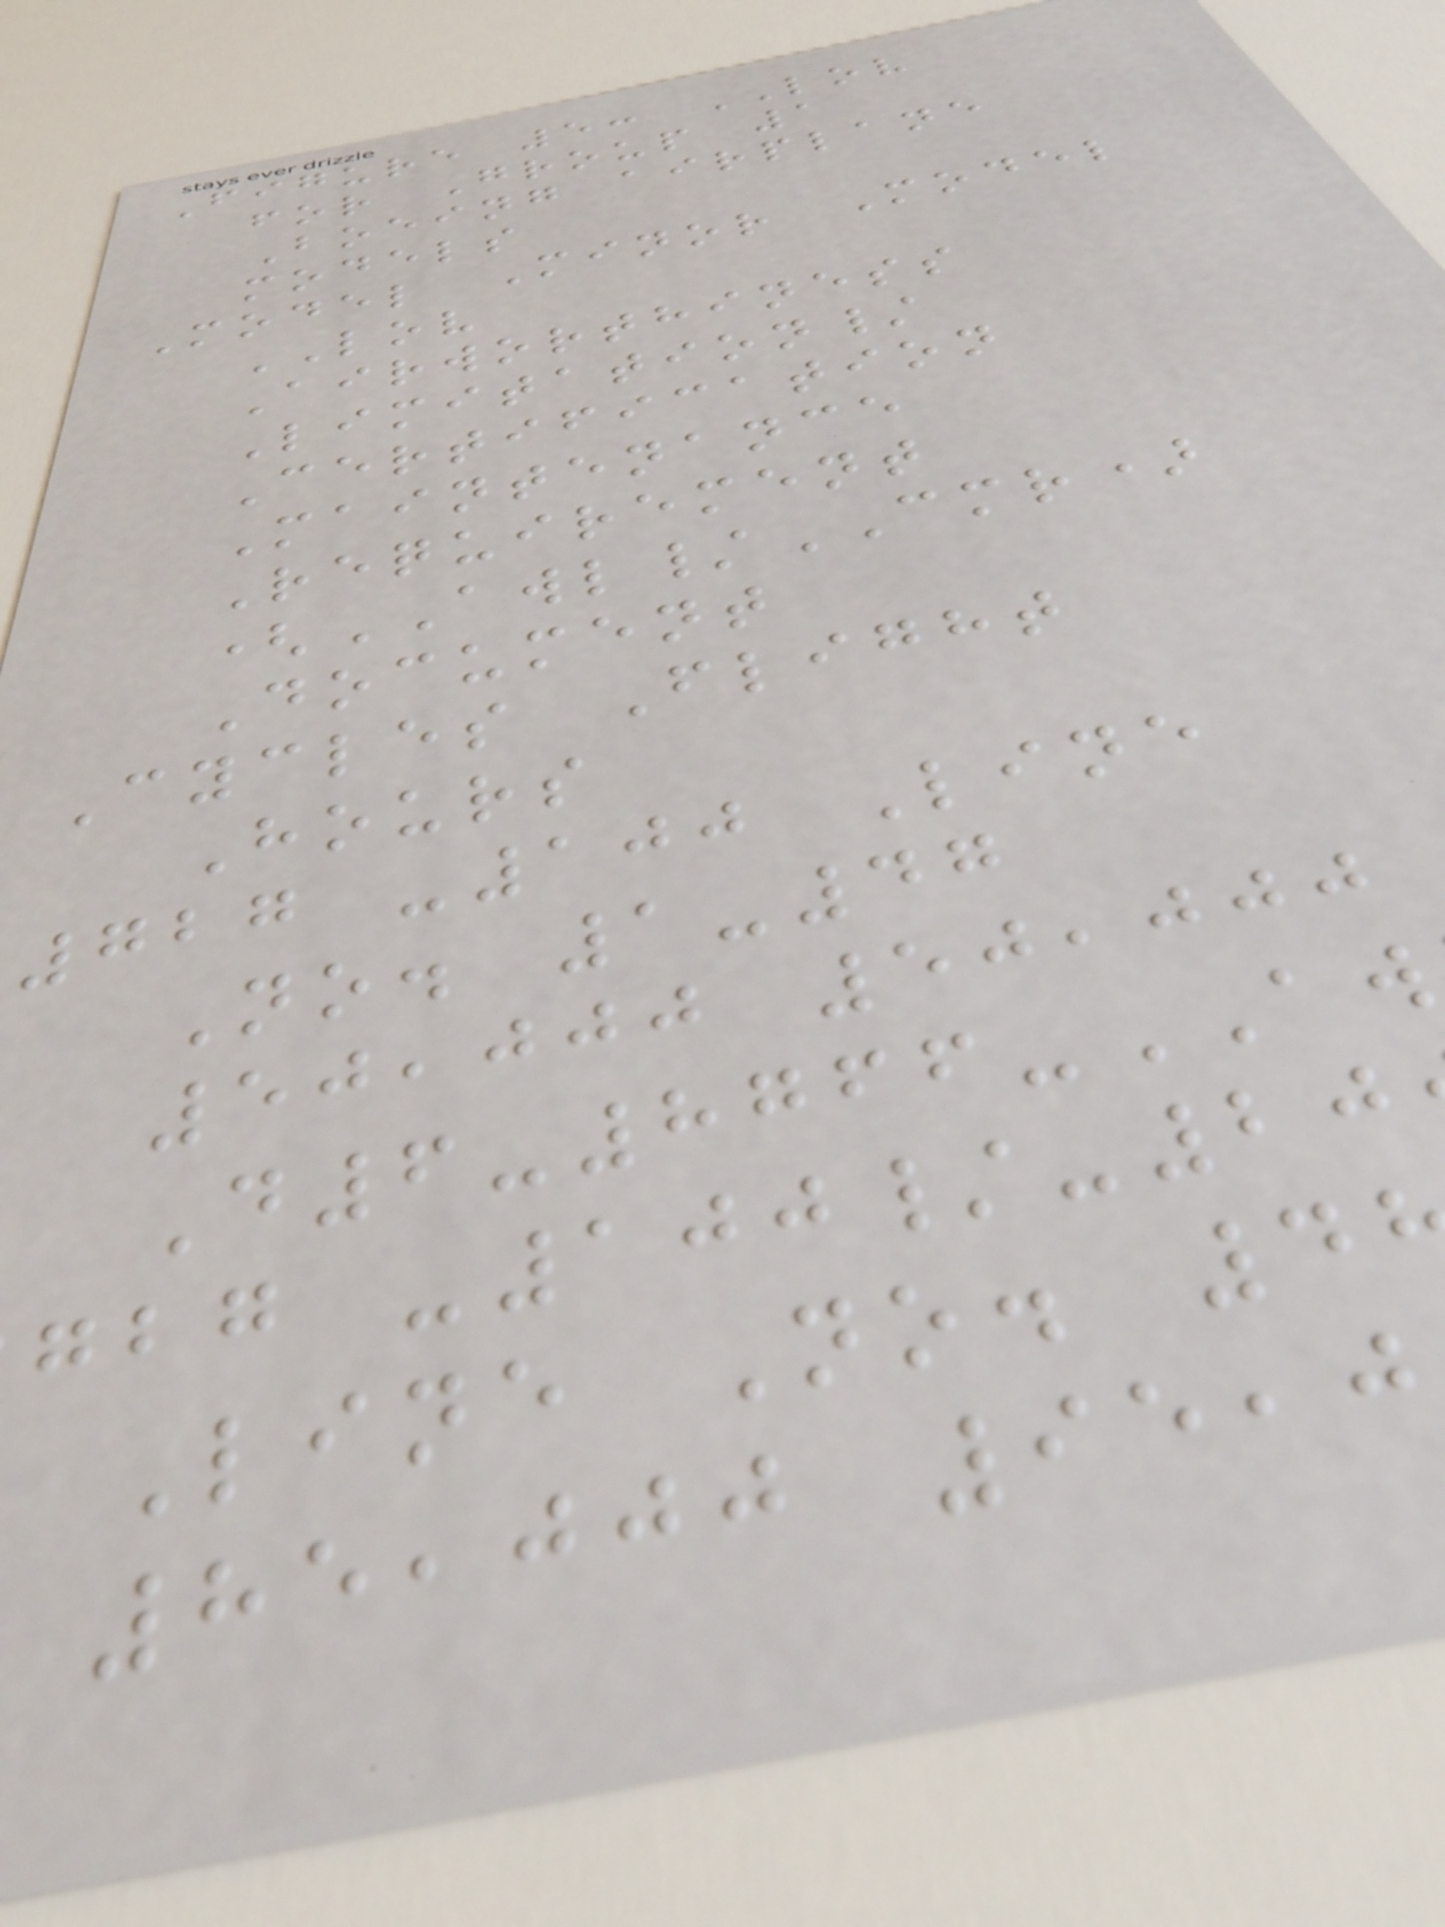Figure 5: LOV
for Group 1
Boeing airplane
models
Model Minor Model
LOV
Airworthiness
Limitation/
Certification
Maintenance
Requirement
(AWL/CMR)
Document
Cycles Flight
Hours
727 -100 Line
No. 1-47
50,000 50,000
D6-8766-AW
gbg -100/-20
Line No. 4
85,000 95,0
